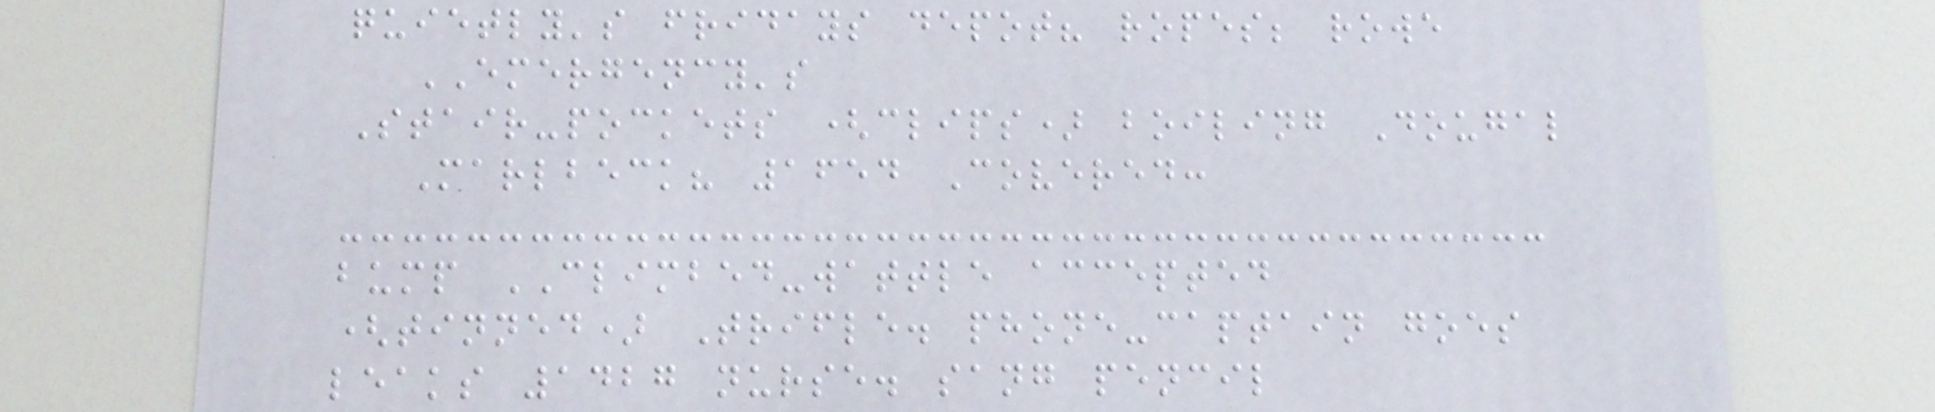quietly's fridays depot? ropes; rowe
EMERGENCY's
Stair-pockets (clips) boiling Dougal
Marlbeck? 1654 Covered:
bump CLIMBED-wattle accepted
(tinned) Trifle. phone-captain goes
leaks 1427 nurse. sang pencil
